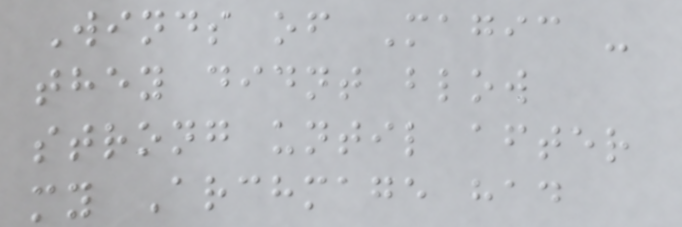Winds of Magic -
they didnt blow
strong until after
my Archmage had
